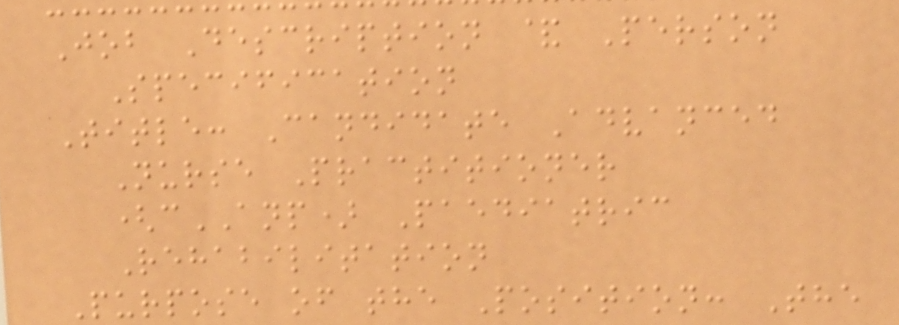Job Description & Person
Specification
Title: Candidate Advanced
Nurse Practitioner
(cANP) Paediatric
Rehabilitation
Purpose of the Position: The
